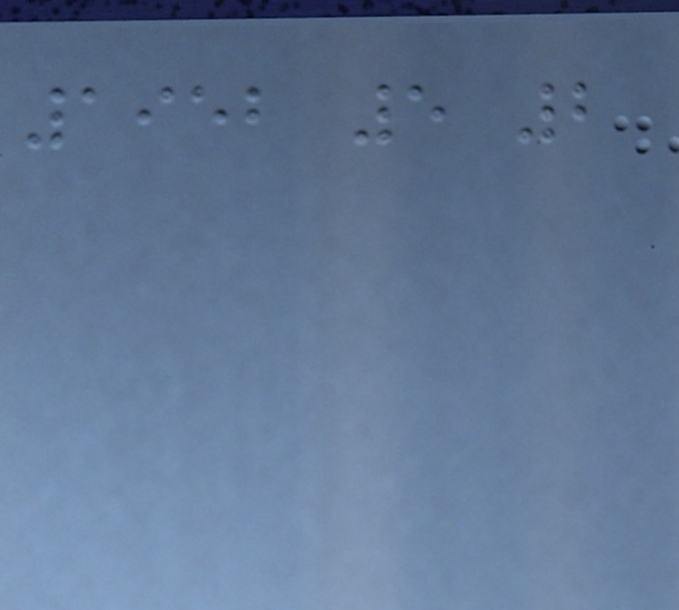1952 5 2
